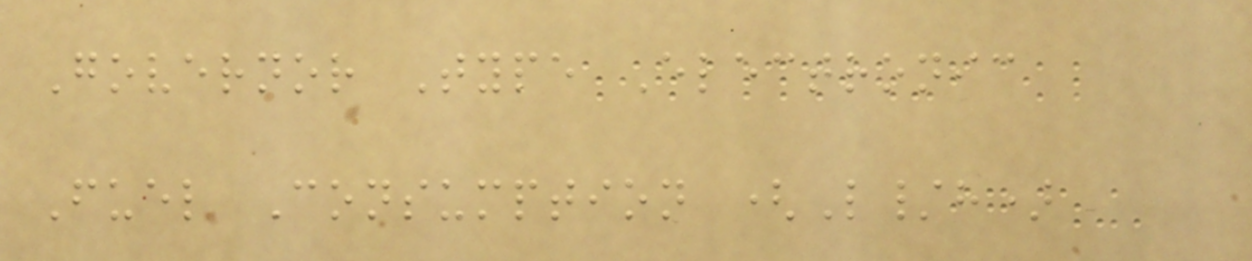Governor Type Electronic
Fuel Consumption (L/h)
